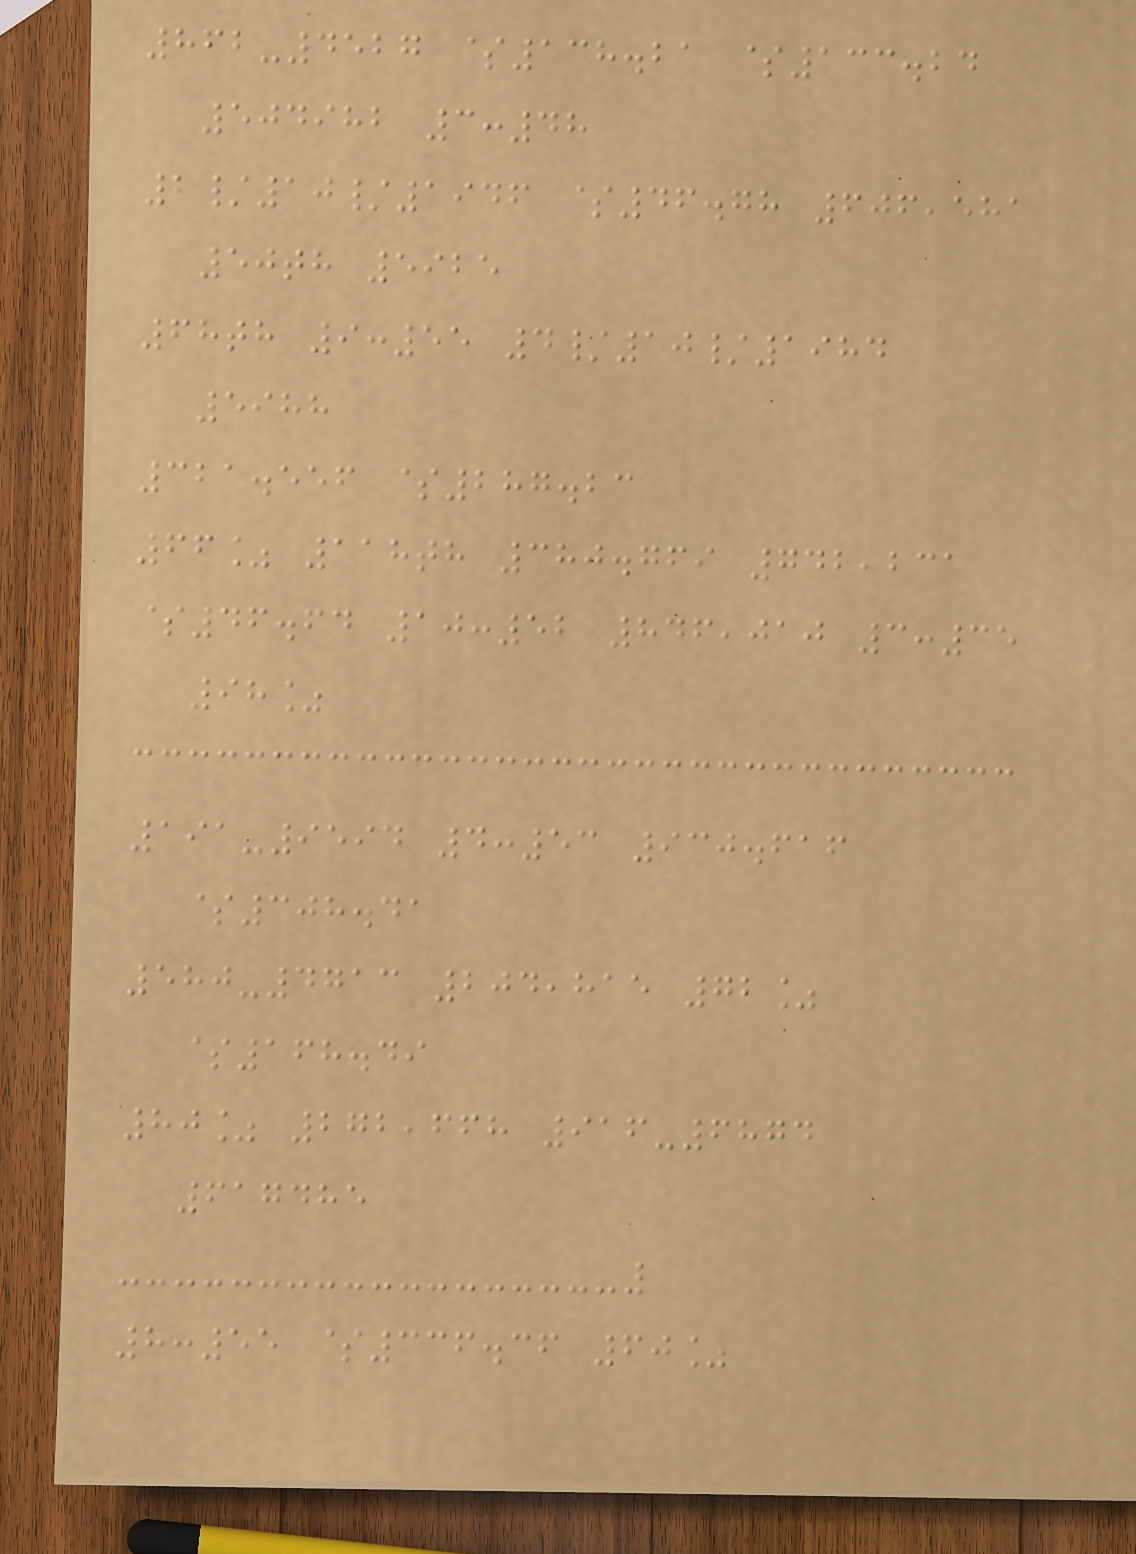862-4527 $138.21 $133.24
504982 3:48
2/10/1946 $46.78 606,581
50th 5925
68th 9:55 4/10/1984
5988
321.556 $287.23
66% 118th 380.769 742,231
$46.64 10:52 846,010 3:35
98%
191-9594 4:53 930.616
$308.41
580-4713 204,815 72%
$168.49
80% 272,668 916-6874
617485
8:55 $336.36 60%
